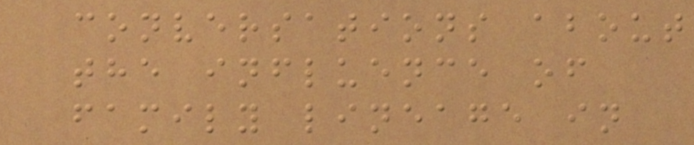conversations about
the influence of
family lineage in
